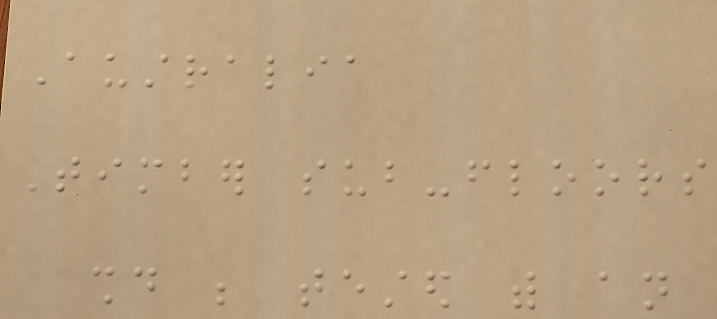Australia
Timber sub-floors
should be tested with an
